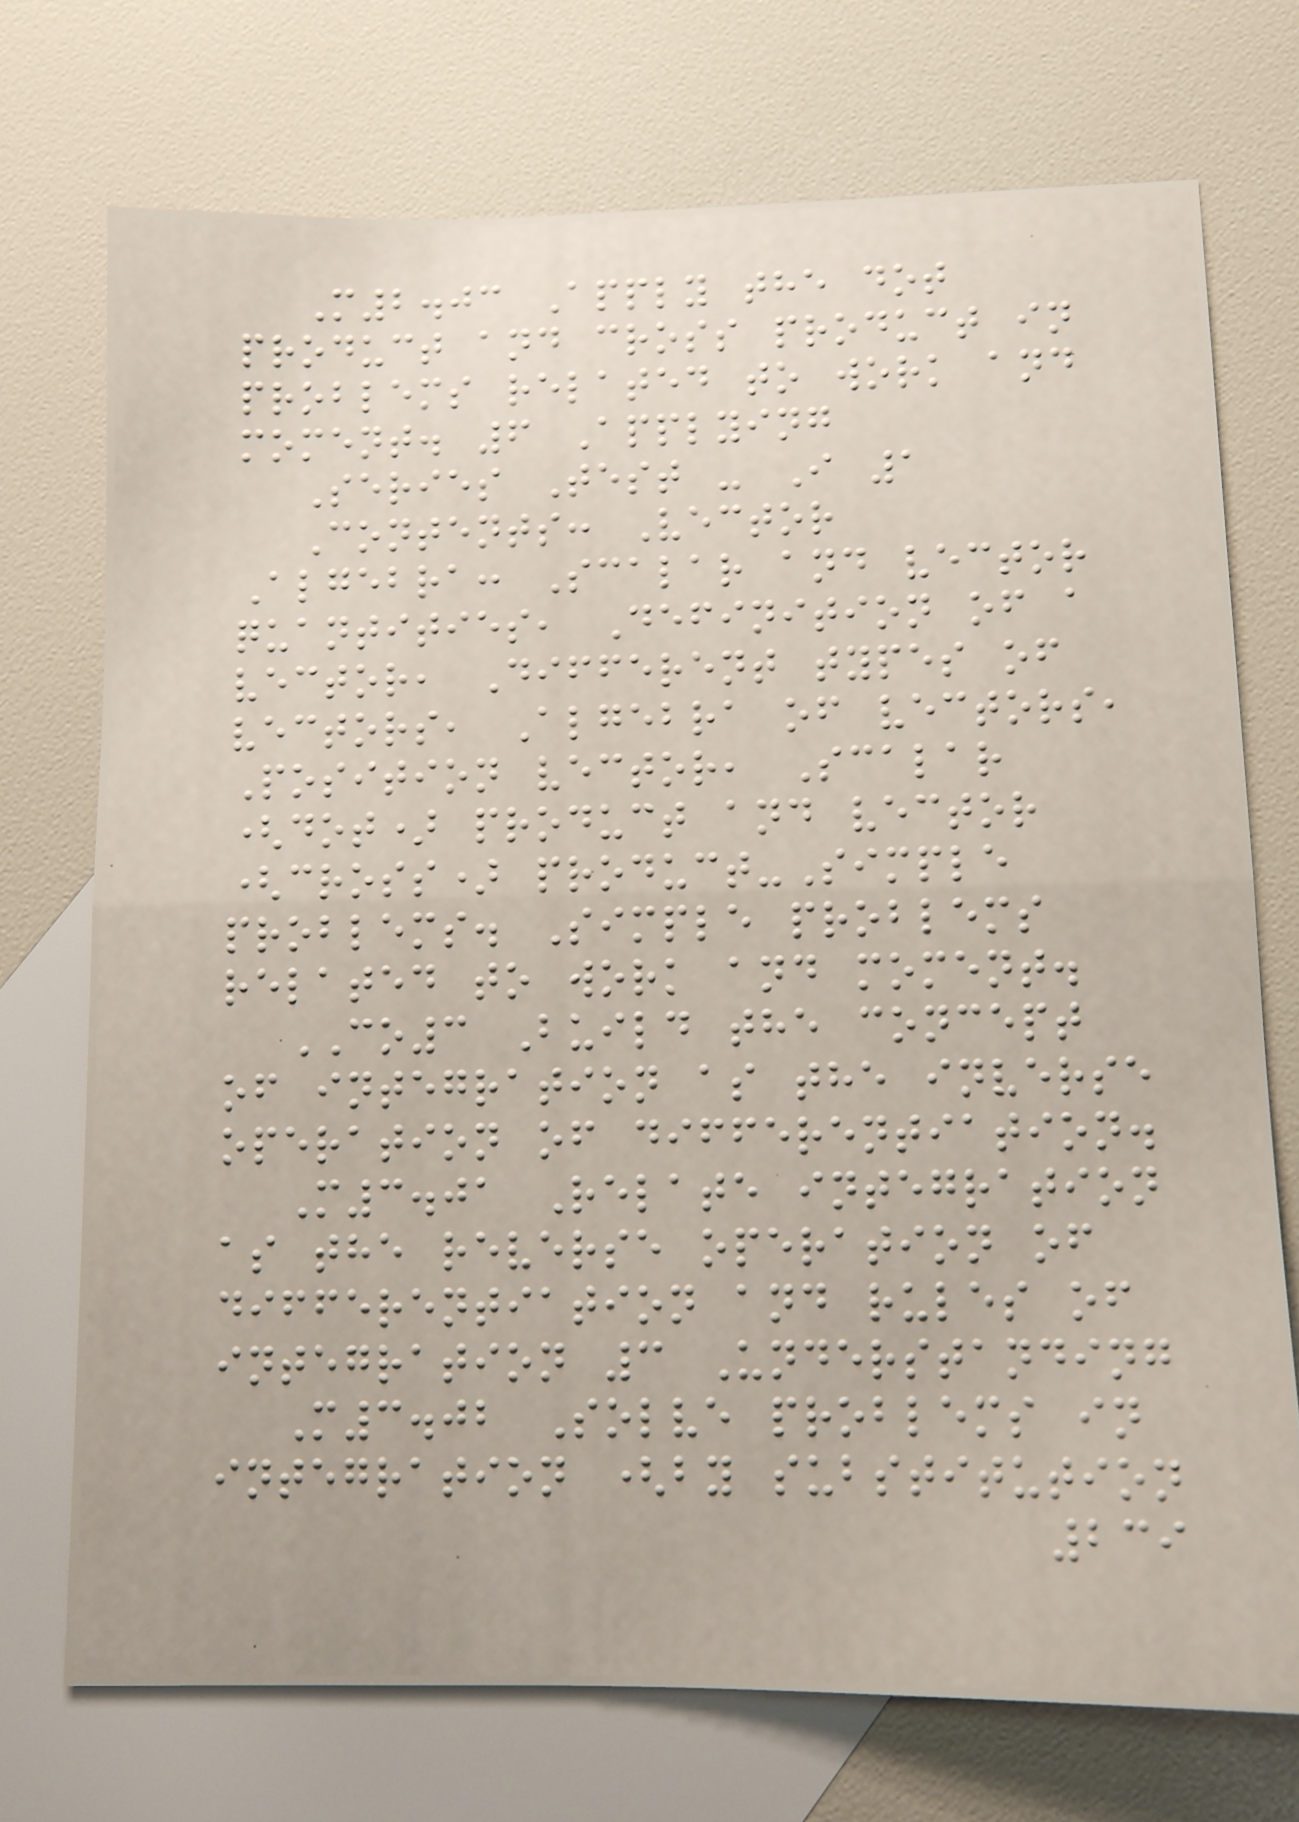M2.03 Apply the dot
product and cross product in
problems related to work and
moment. 6 Applying
Series Test - I 1
Contents: Vector
Algebra: Scalar and vector
quantities, Definition of a
vector, Different types of
vectors, Algebra of vectors,
Position vector, Scalar
(dot) product and vector
(cross) product-Simple
problems. Simple problems
related to work and moment.
CO3 Build the concept
of integration as the inverse
operation of differentiation.
M3.01 Relate integration
as the reverse operation of
differentiation and rules of
integration 3 Understanding
M3.02 Solve problems in
integration (by substitution
239
